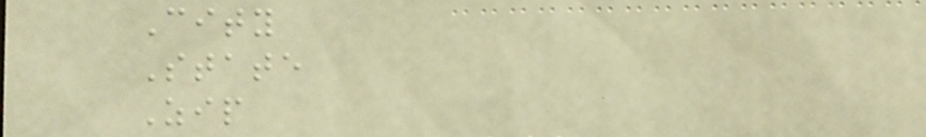City
State
Zip
